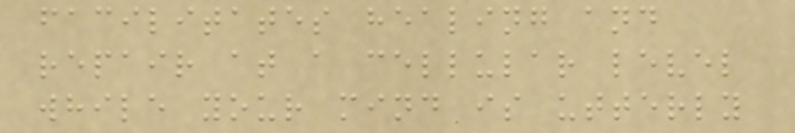facilitates healing and
repair at a cellular level
while your mind is utterly
